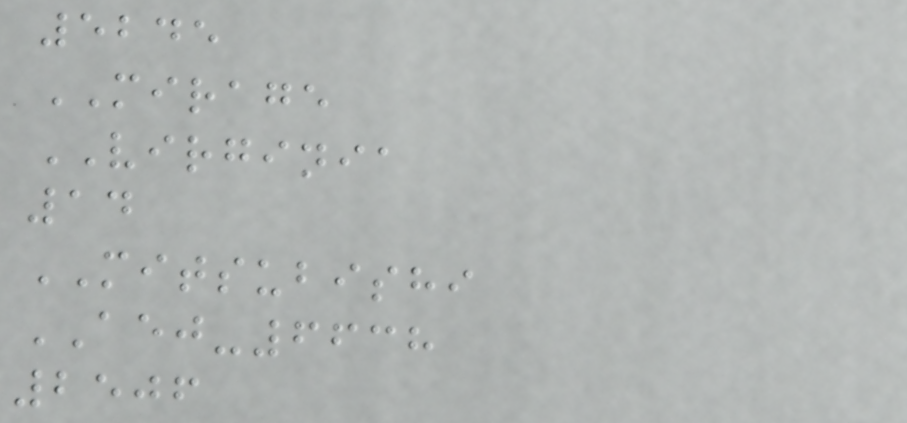5245
MIRAGE
VIRGINIA
14
MITSUBISHI
AEJ-6638
2506
